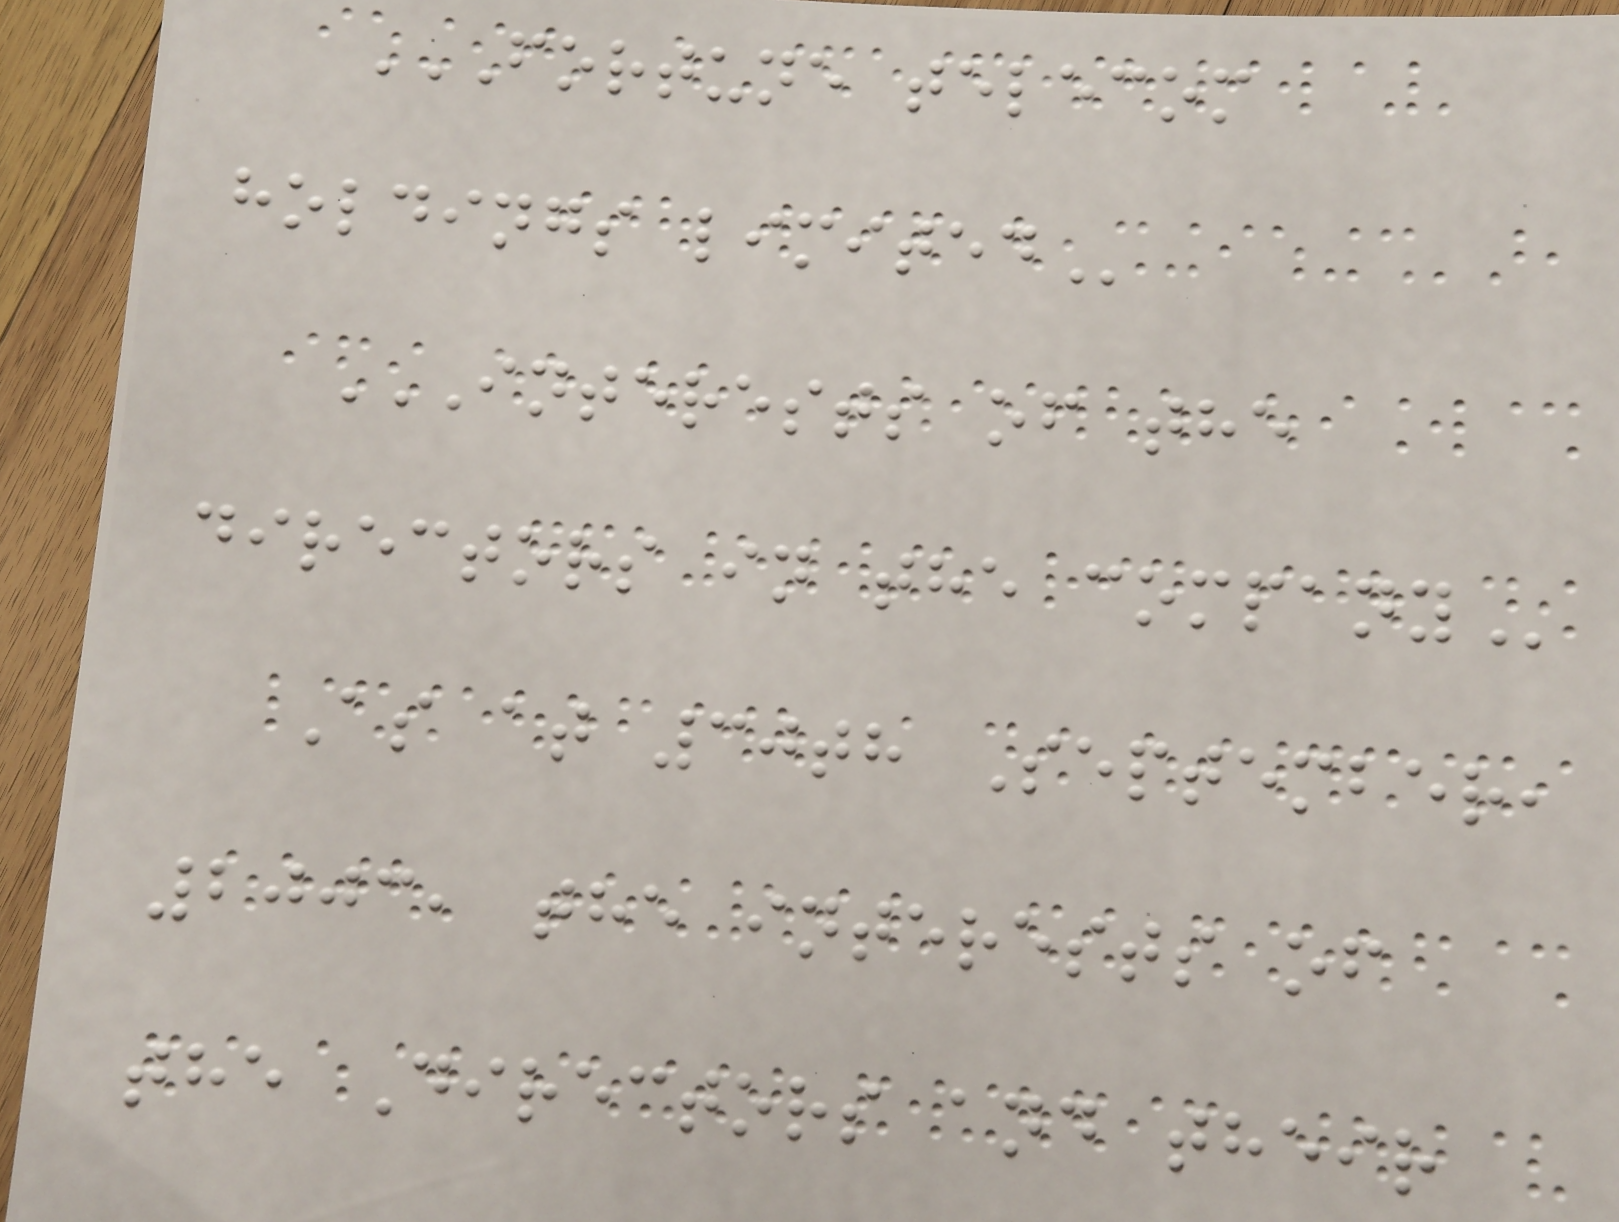FORTUNE TELECOM
HOLDINGS LIMITED
INTERESTS OF THE
DIRECTORS IN THE COMPANY
As at 30th September,
2003, the interests of
the Directors and their
